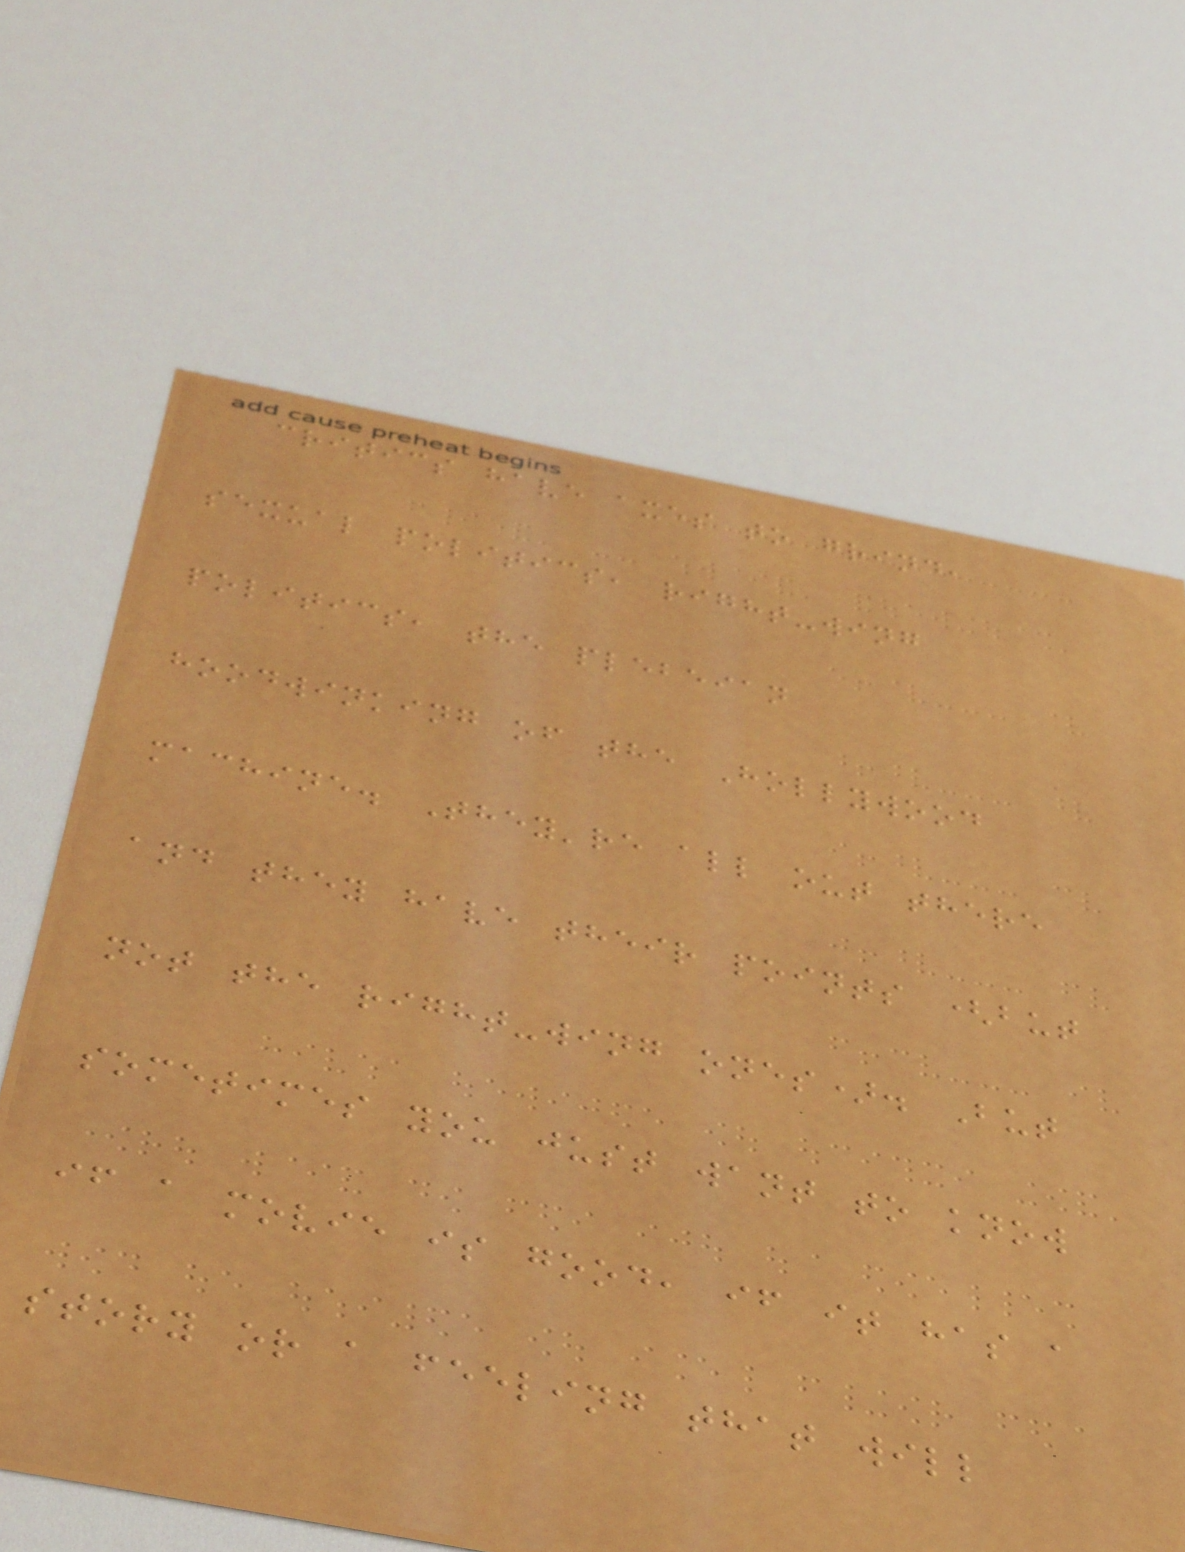critics have axes to grind,
sexual politics, right-wing
politics, the plebeian
hoodwinking of the Hollywood
machine. They're all out there
and they have their points (but
not the right-wing ones). But
sometimes you just want to know
if a movie is good, if it has a
story or a feeling that will
